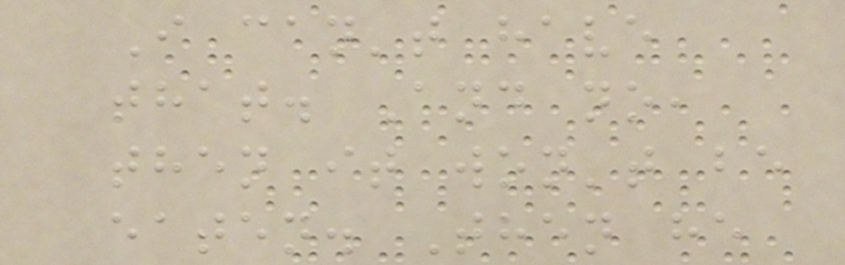I can't have
that. And no,
then it won't be
eaten. Then he
